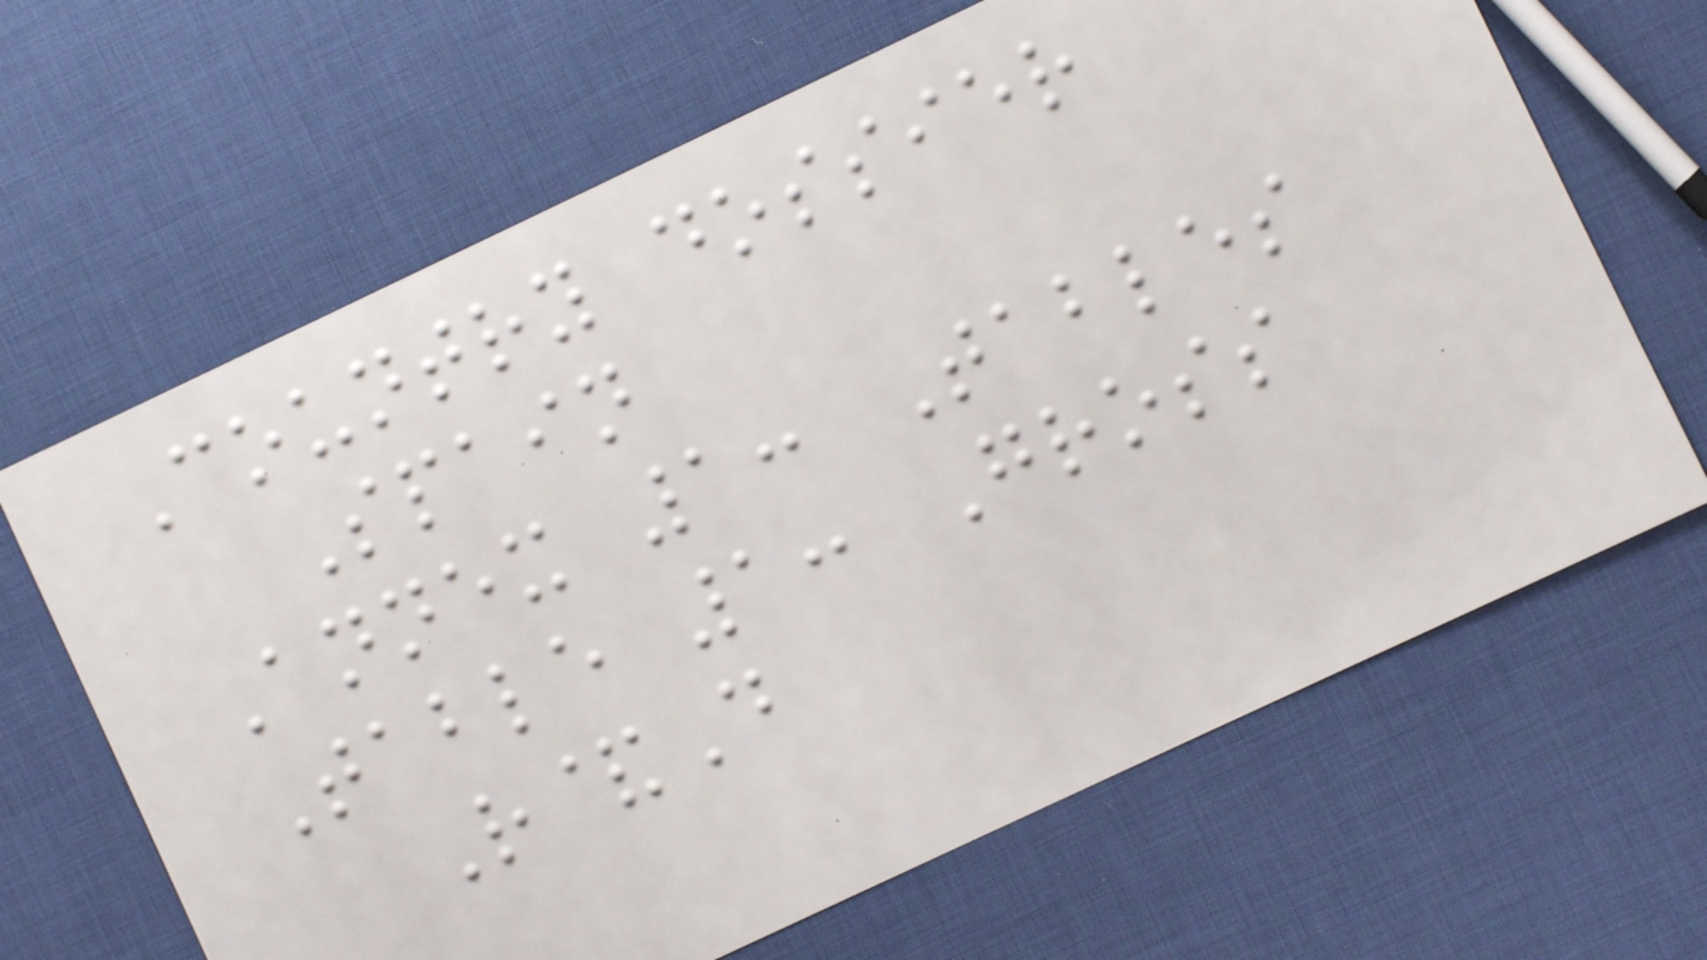Country dossier
Spain
Annex 1: Tables
Table 1: Gross
R&D
